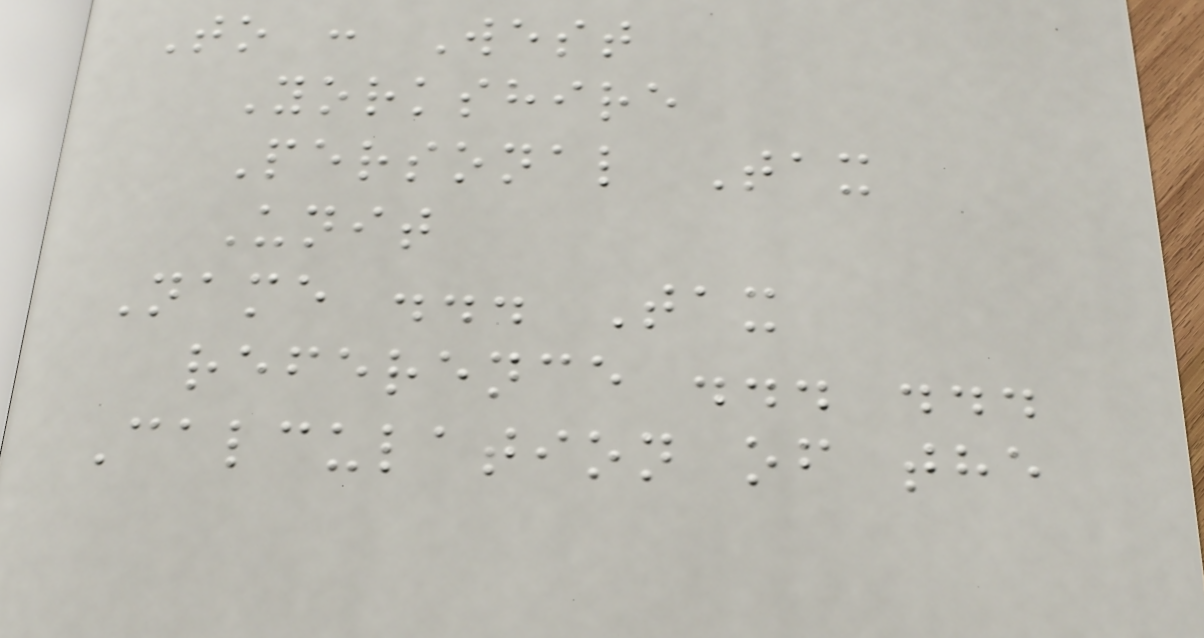To : West
Yorkshire
Personal Tax
Unit
Name ... Tax
reference ... ...
Calculation of the
